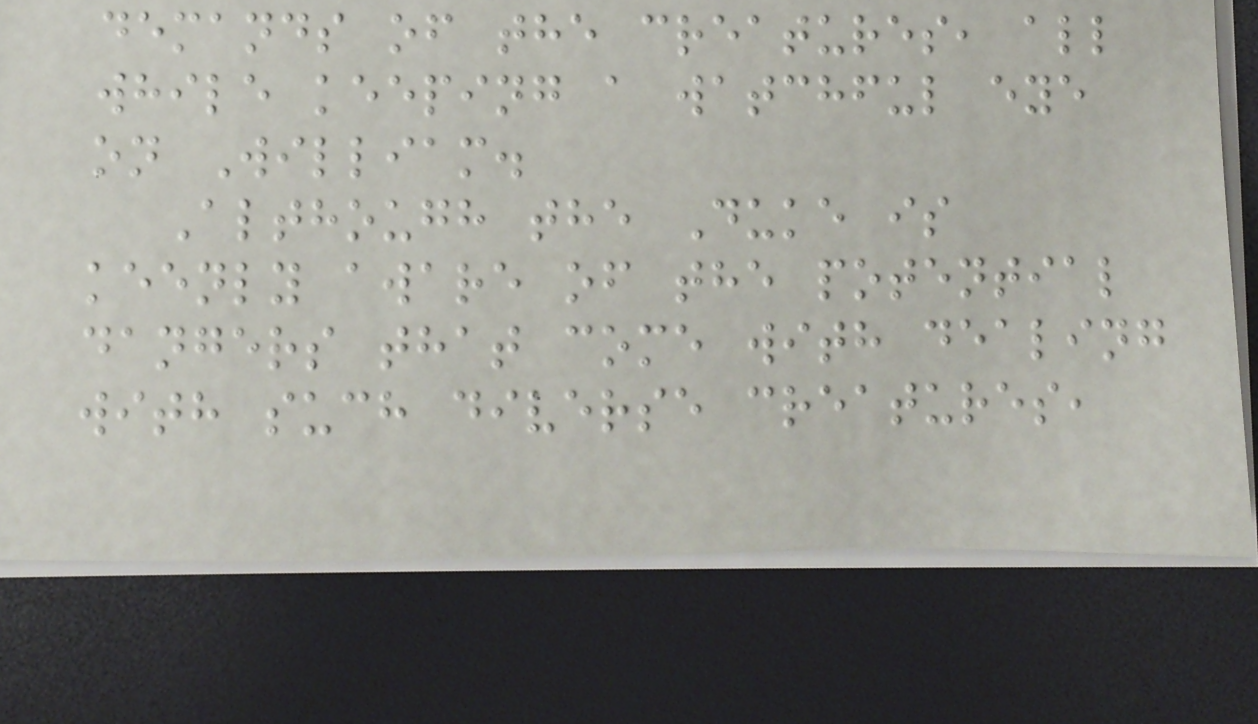demands of the creatures, all
while keeping a watchful eye
on William.
Although the Duke is
keenly aware of the potential
dangers that come with dealing
with such diverse creatures,
